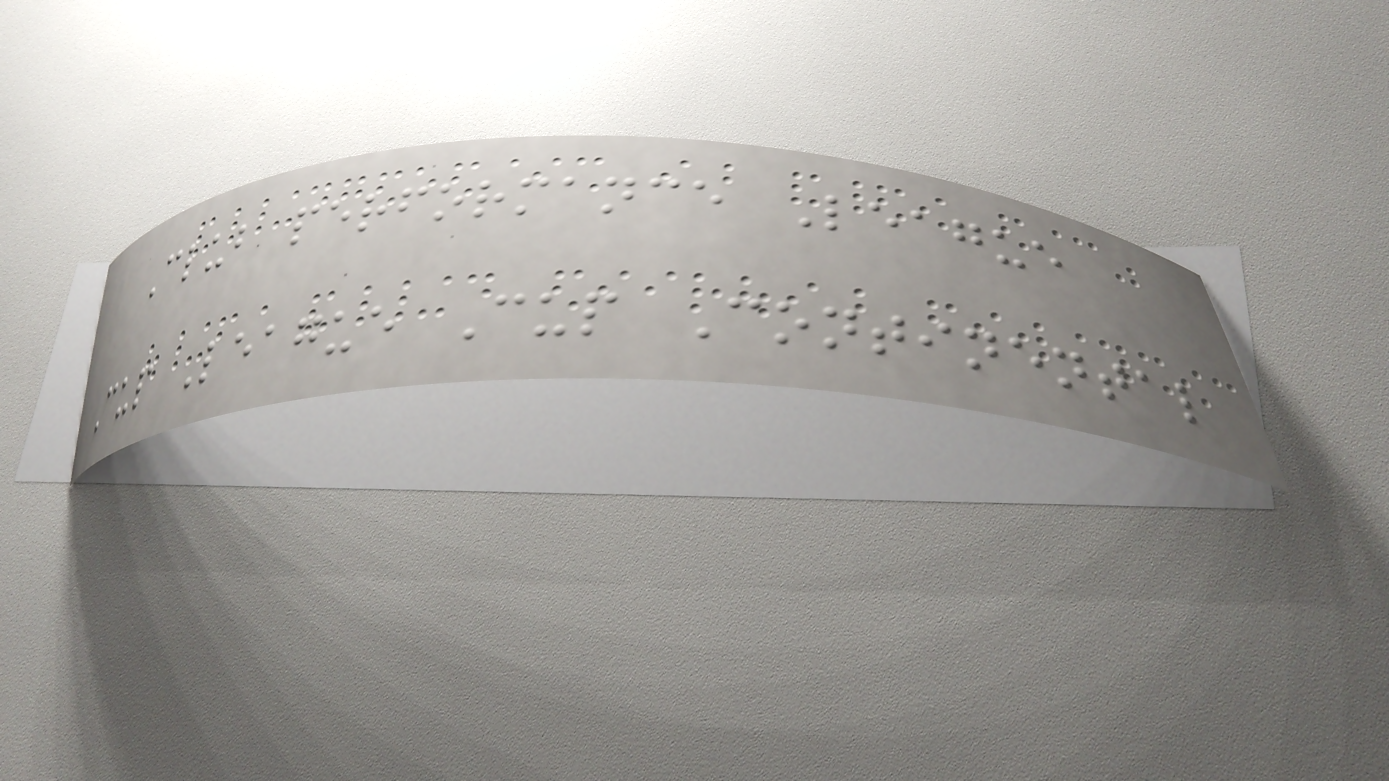Club performance League
Cup League Cup Continental
